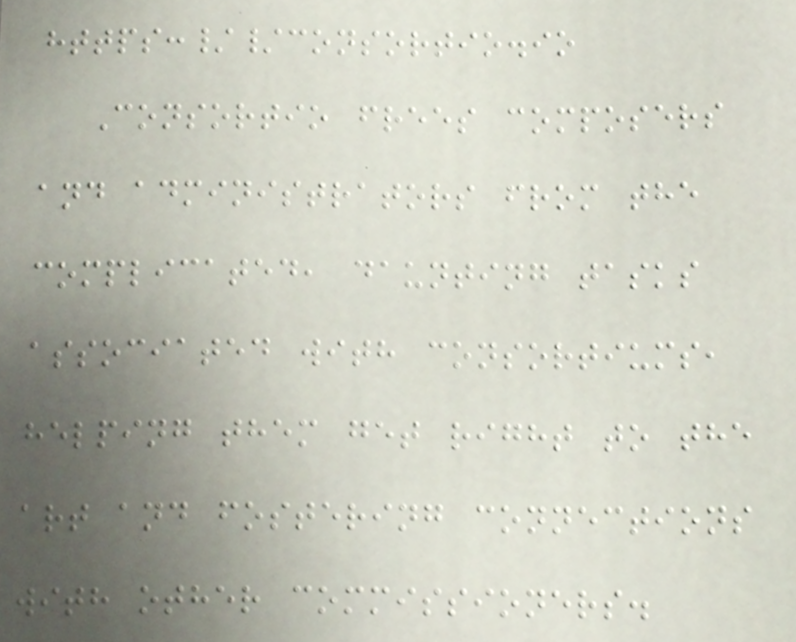https://consortio.io
Consortio frees composers
and administrators from the
complicated, daunting tasks
associated with consortiums,
helping them get right to the
art and fostering connections
with other commissioners.
